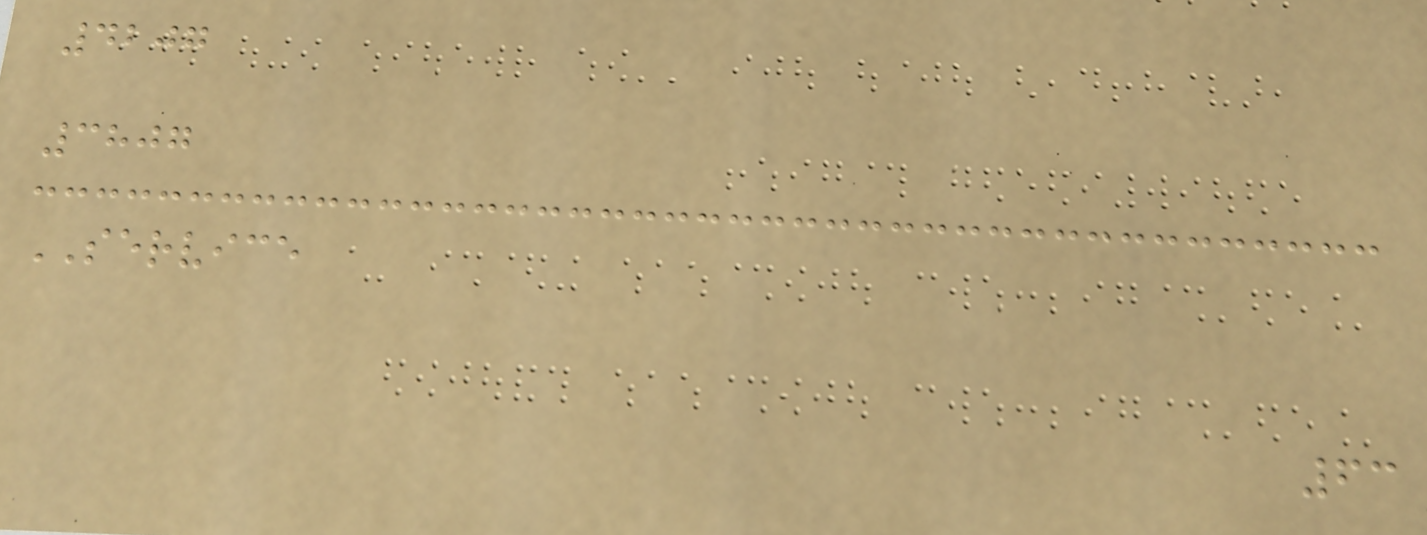4207
3807
SERVICE
63
